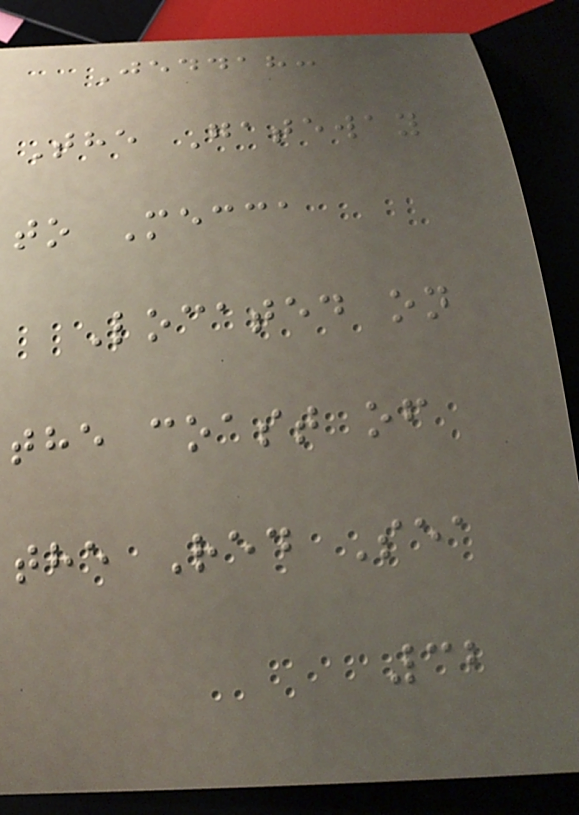Jeddah:
The Gateway
to Mecca
Located on
the coast of
the Red Sea
32
